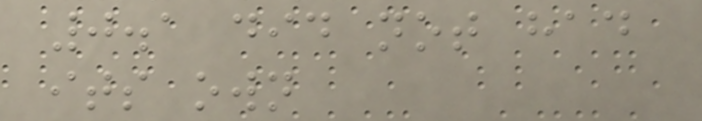0.1 did not had
its own
